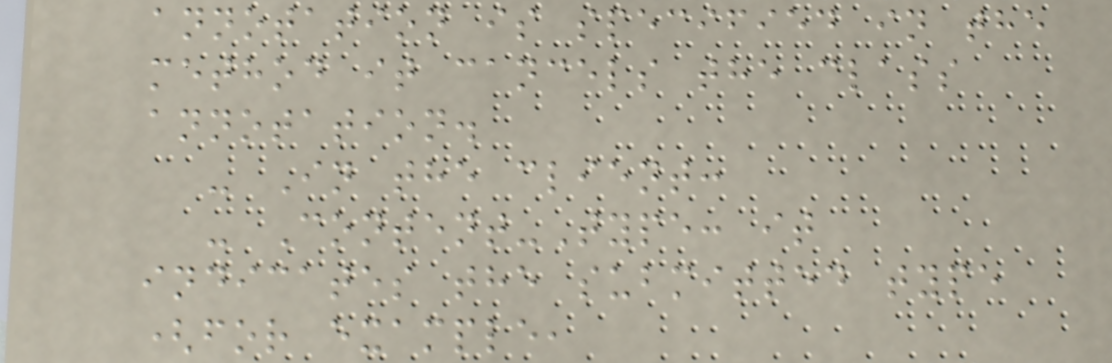annotation is specified in the
method it cancels the class
annotation.
- In the client:
- Content-Type: it
indicates the submitted type
(for example,
